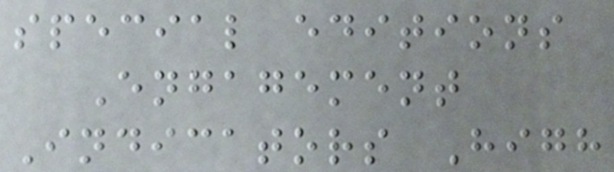special editions
Engagement
Indicators High
